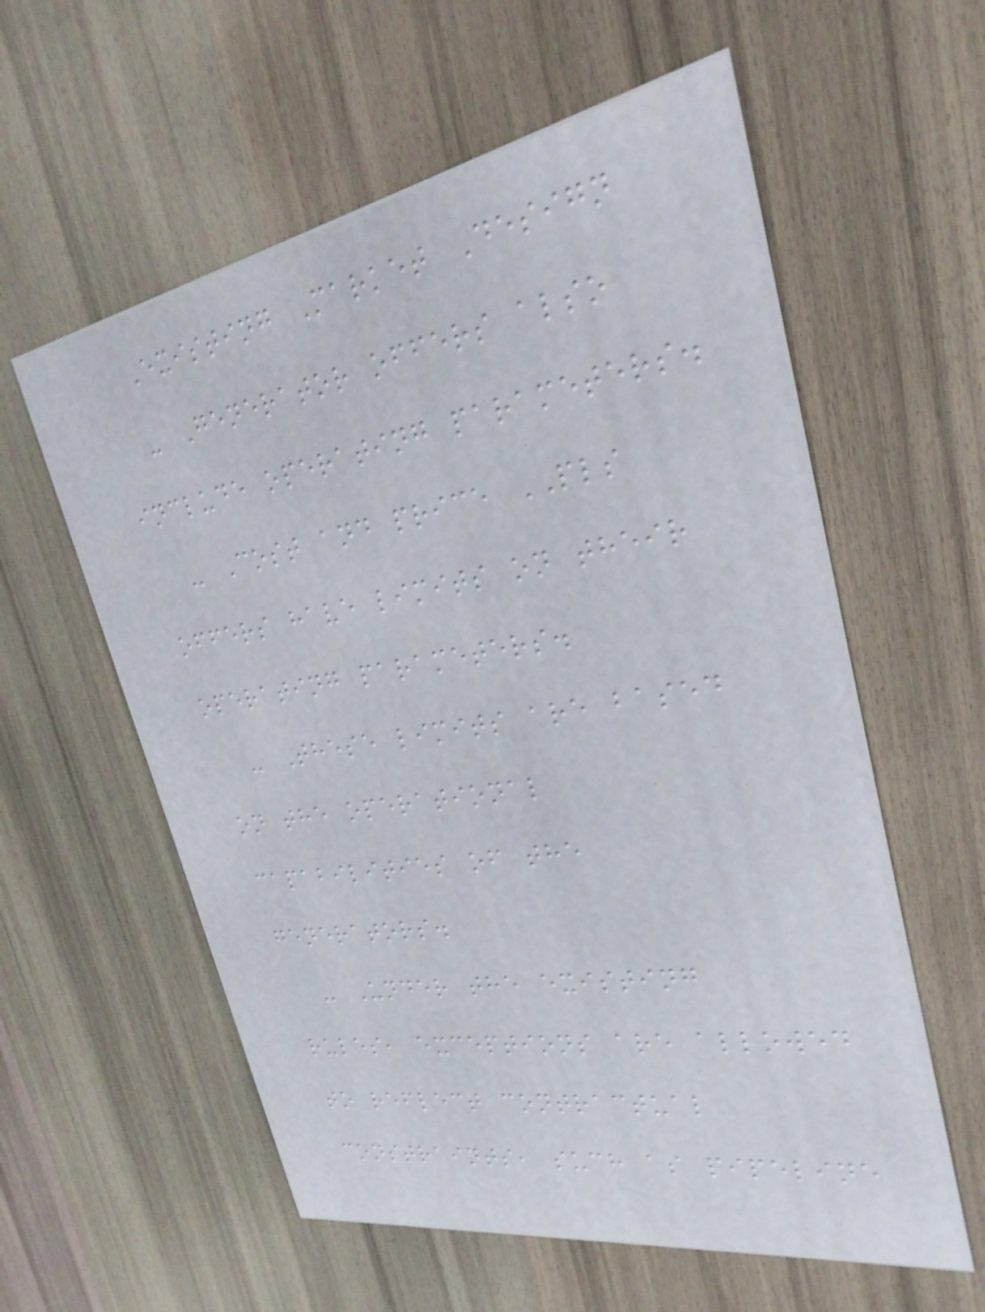Existing Market Design
- Generator offers also
include operating parameters.
- Cost and price PLS
offers have limits on their
operating parameters.
- These limits are based
on the operational
capabilities of the
generators.
- Under the existing
rules, exceptions are allowed
to reflect contractual
constraints, such as pipeline
